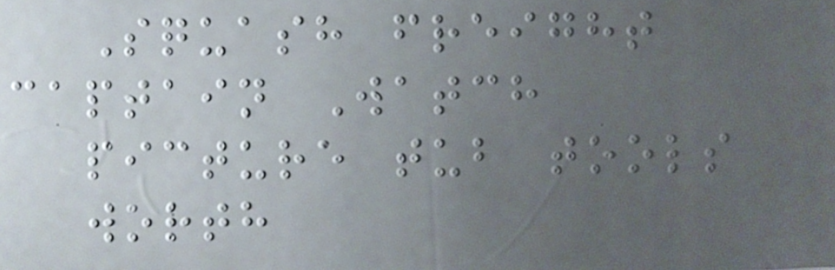Squash freight
captain Watch
picture tub tools
worth
